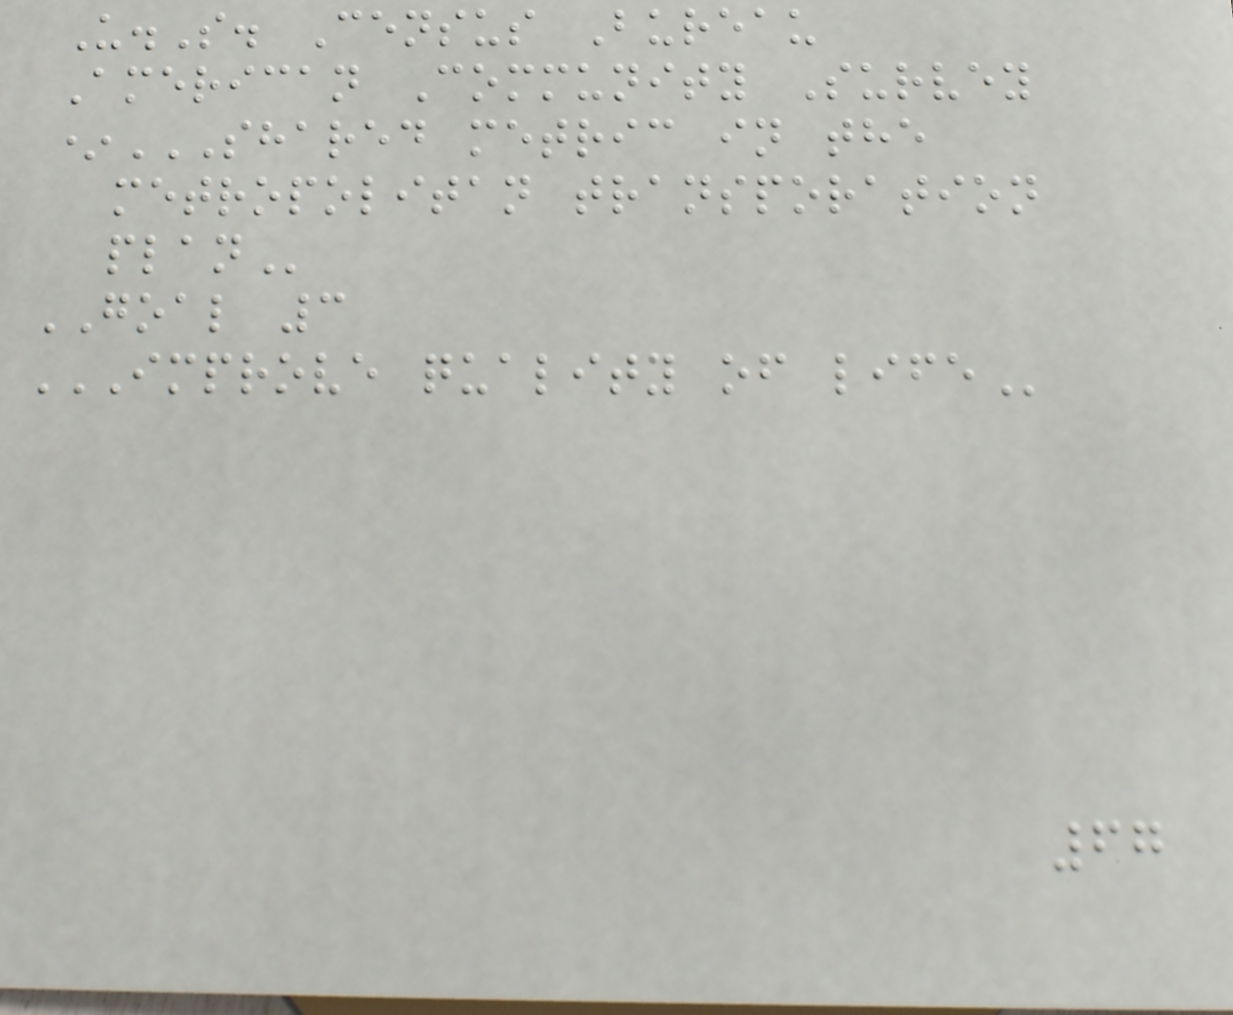U.S. Census Bureau
American Community Survey
*SHARED METRIC IN THE
METROPOLITAN TRANSPORATION
PLAN
GOAL 3
IMPROVE QUALITY OF LIFE
67
